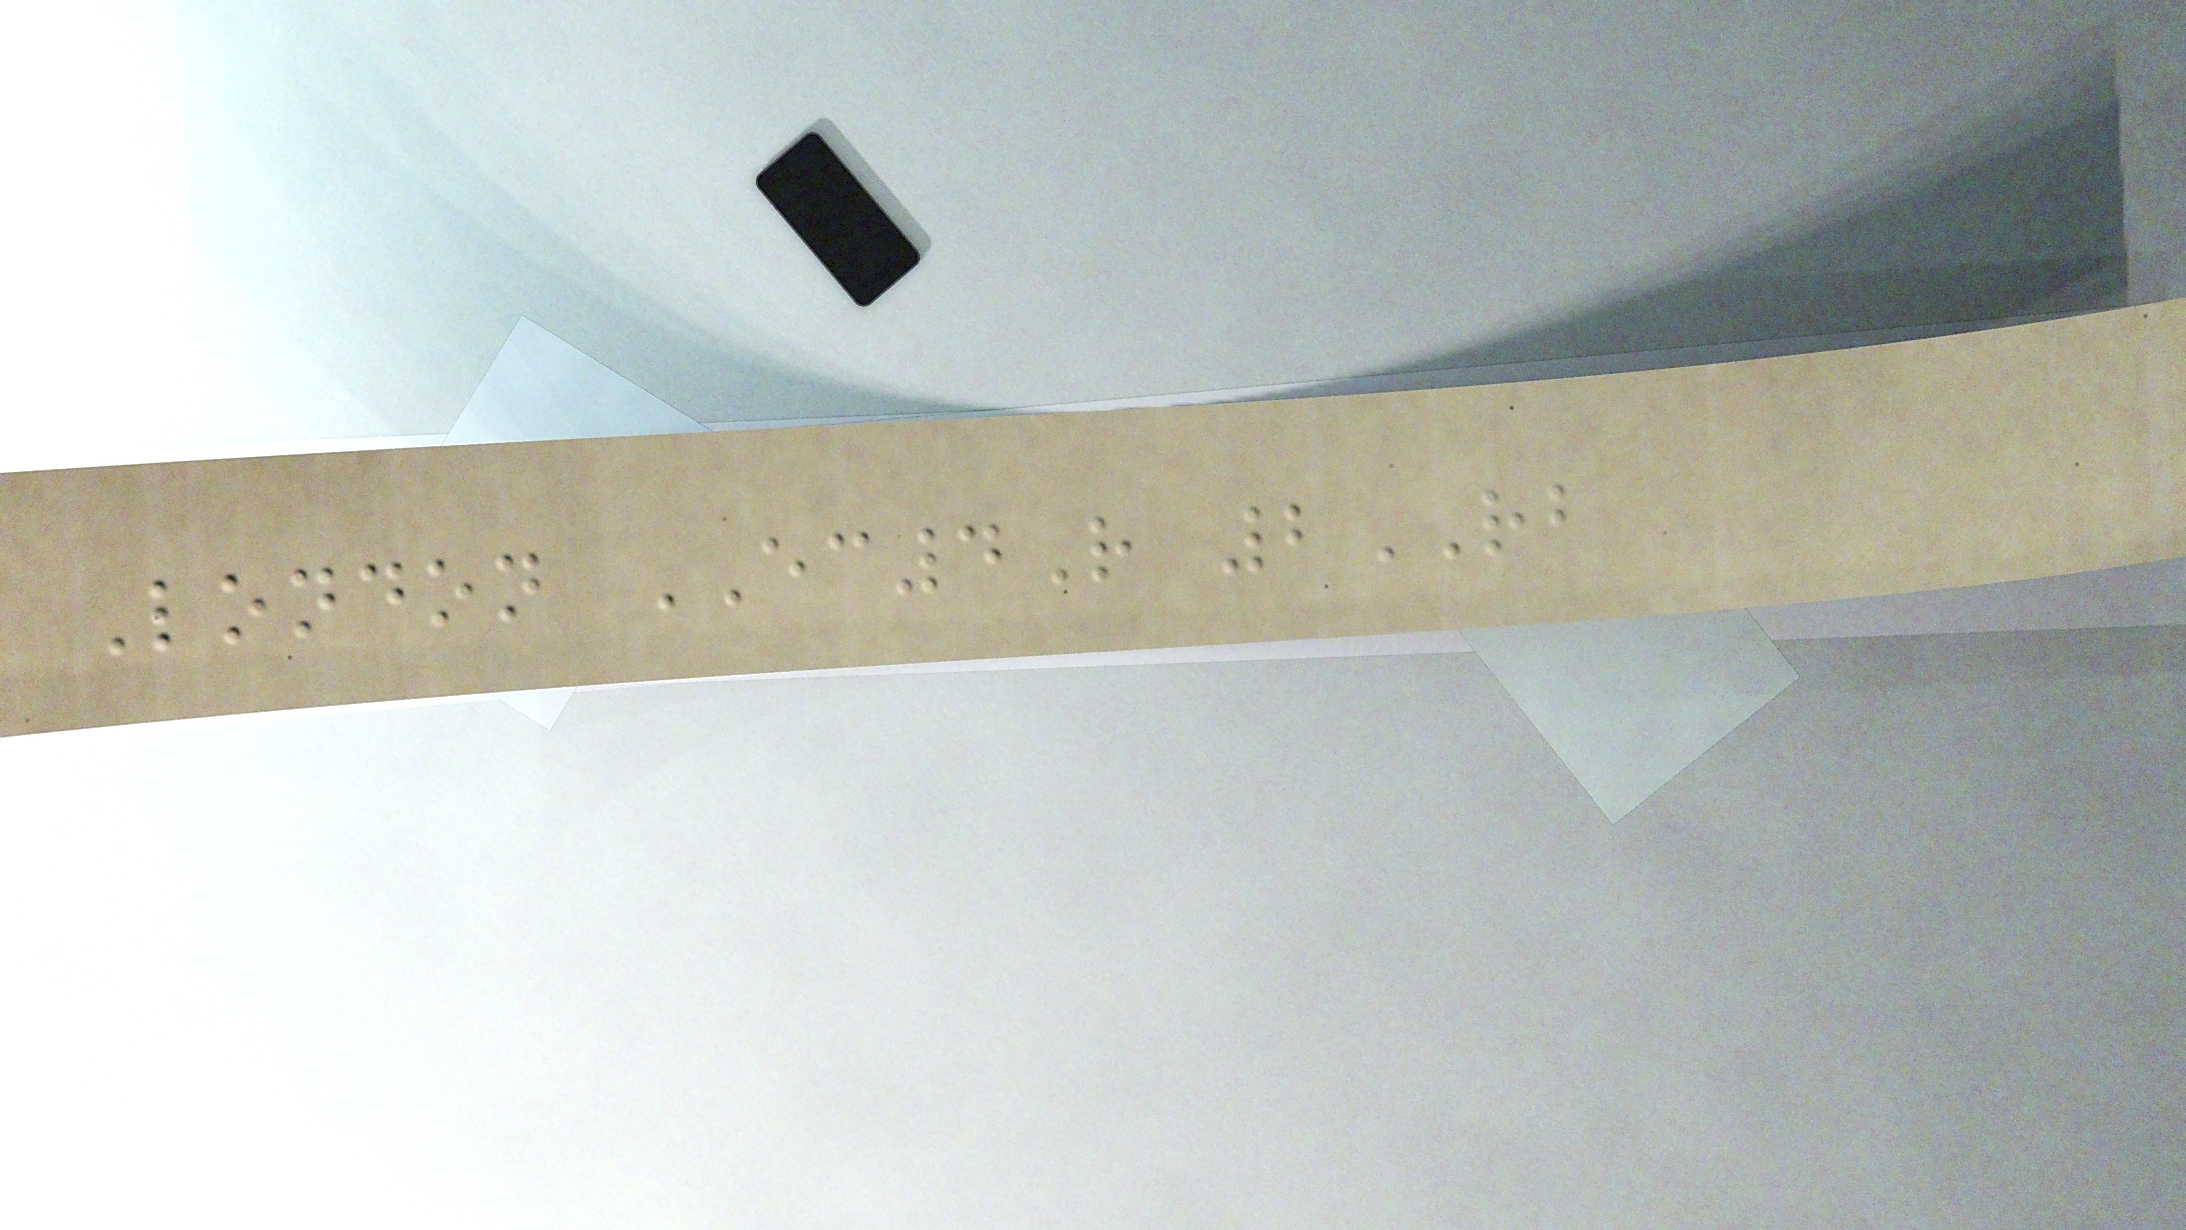London EC4R 2RB
